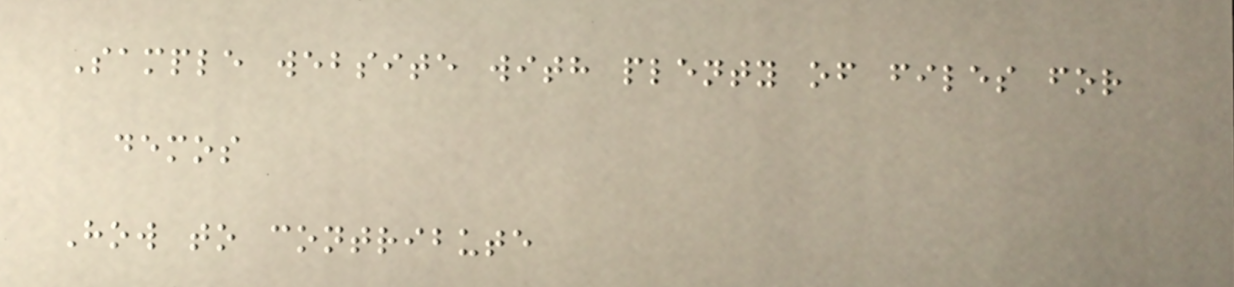Sample website with plenty of files for
demos
How to contribute
